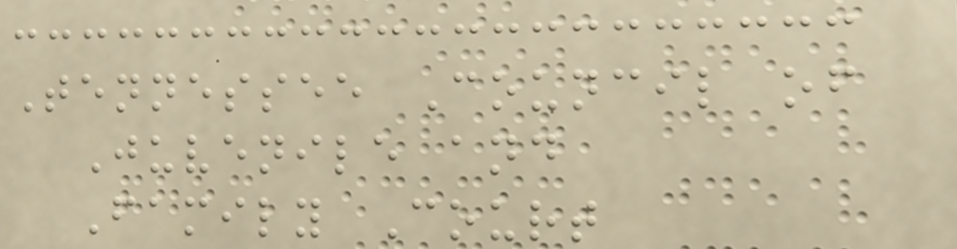Tennessee Council of
Juvenile and
Family Court
